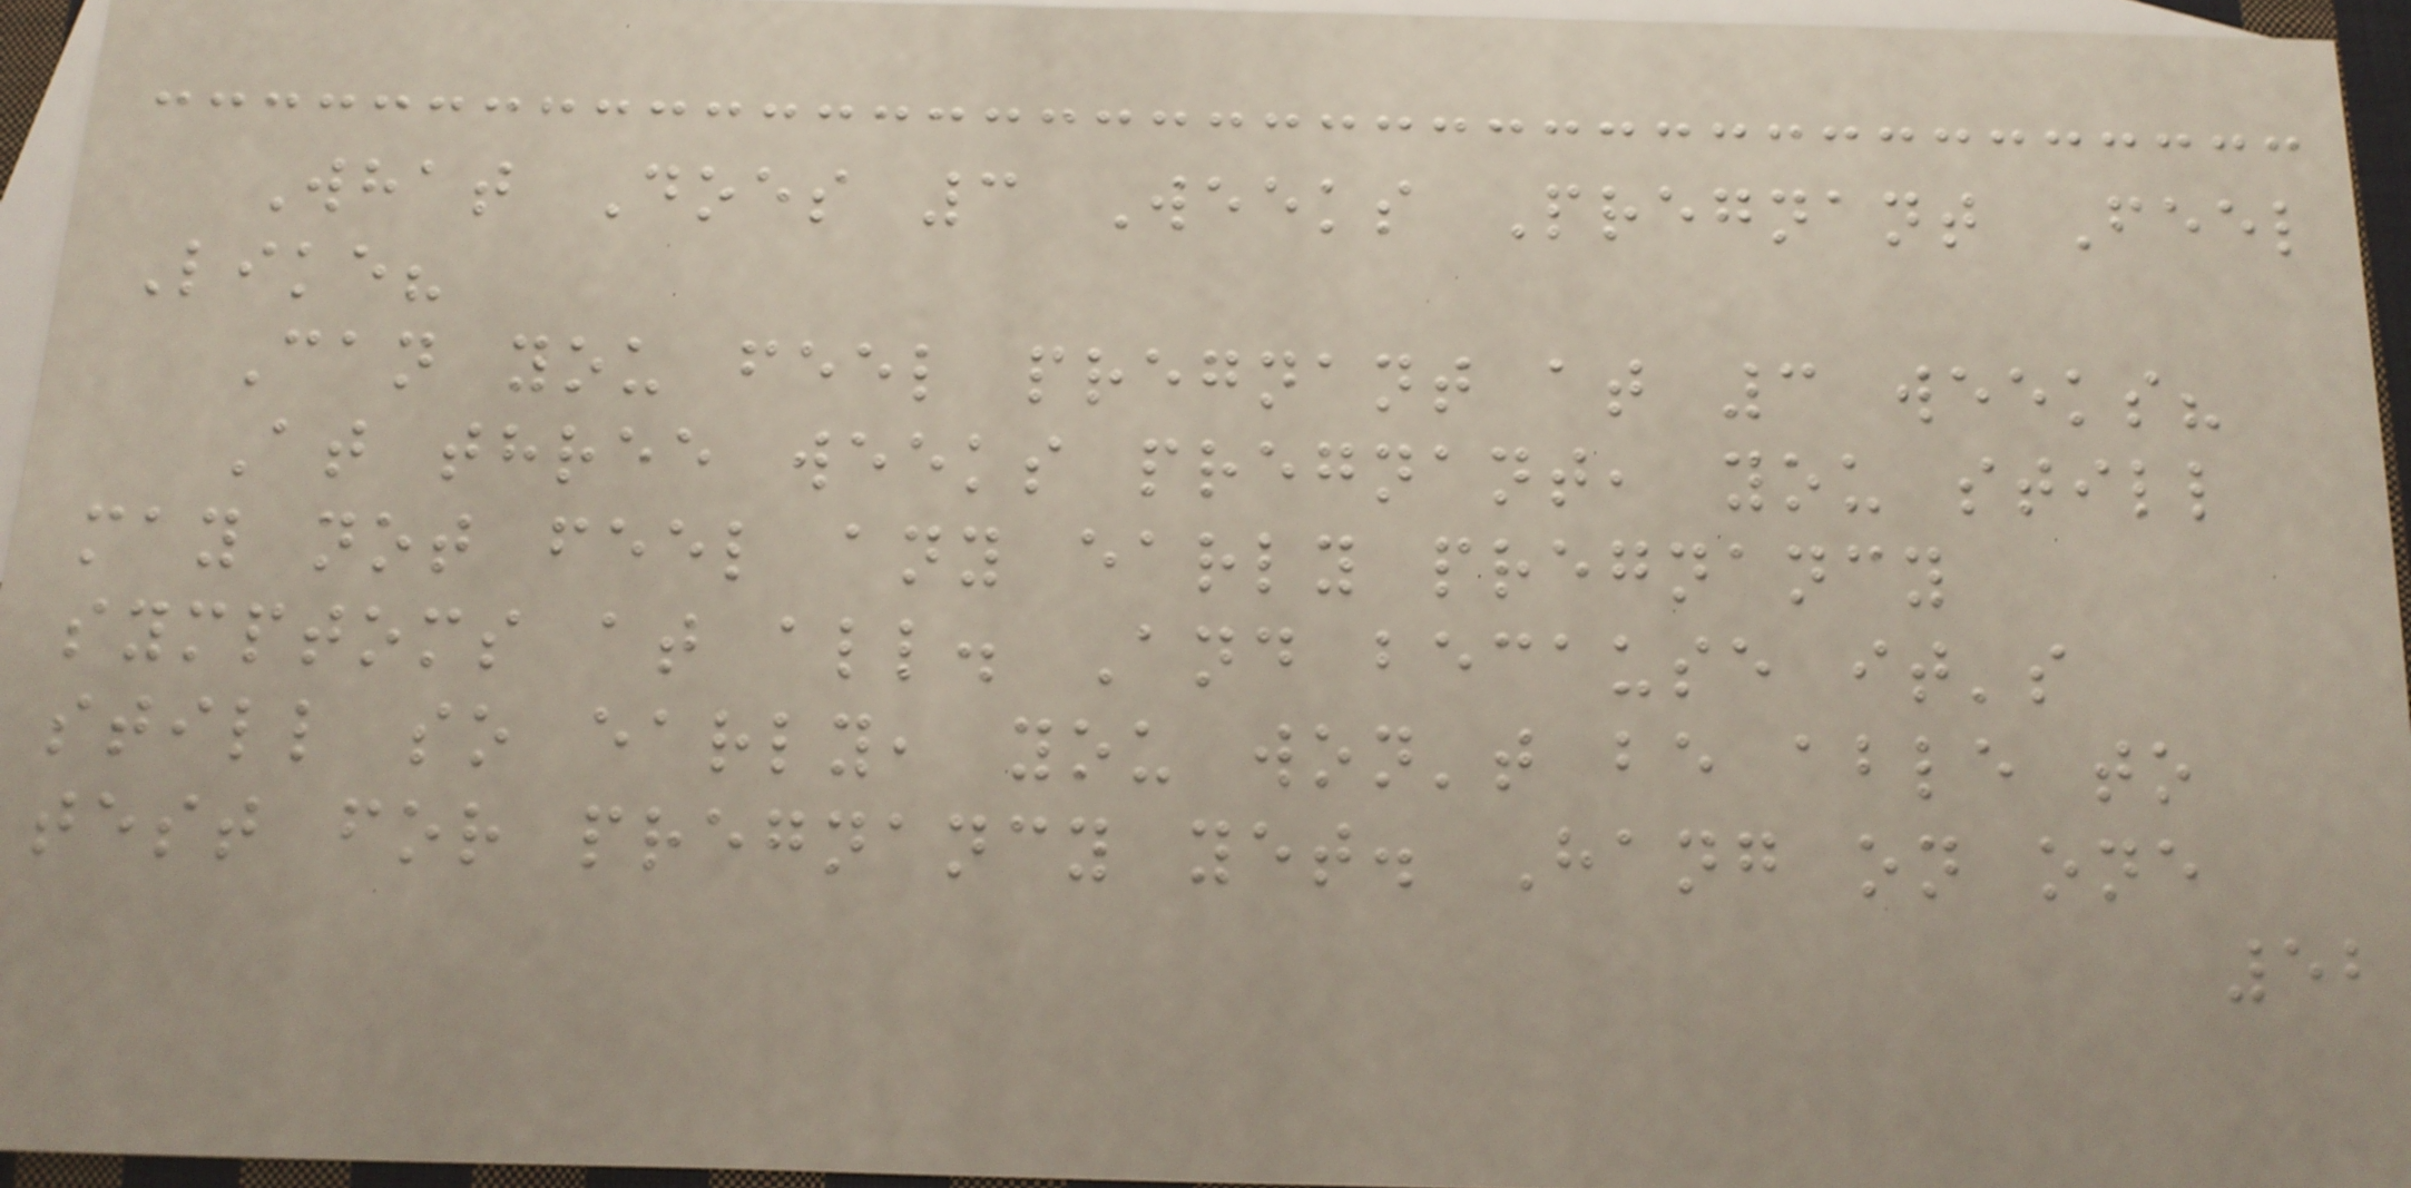What Does 3 Weeks Pregnant Feel
Like?
Can you feel pregnant at 3 weeks?
At three weeks pregnant, you still
may not feel any early pregnancy
symptoms at all. And because it's
still so early, you won't be able to
test for pregnancy yet. Hang on one
52
